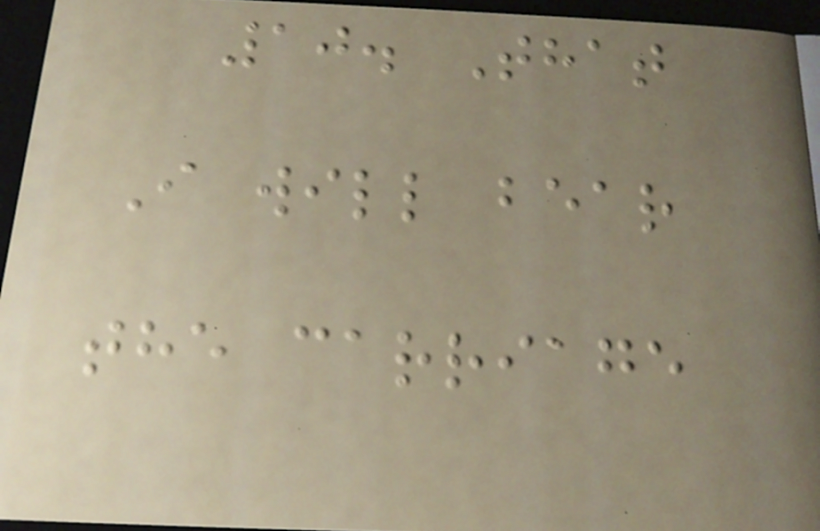10. That
I will bear
the carriage
